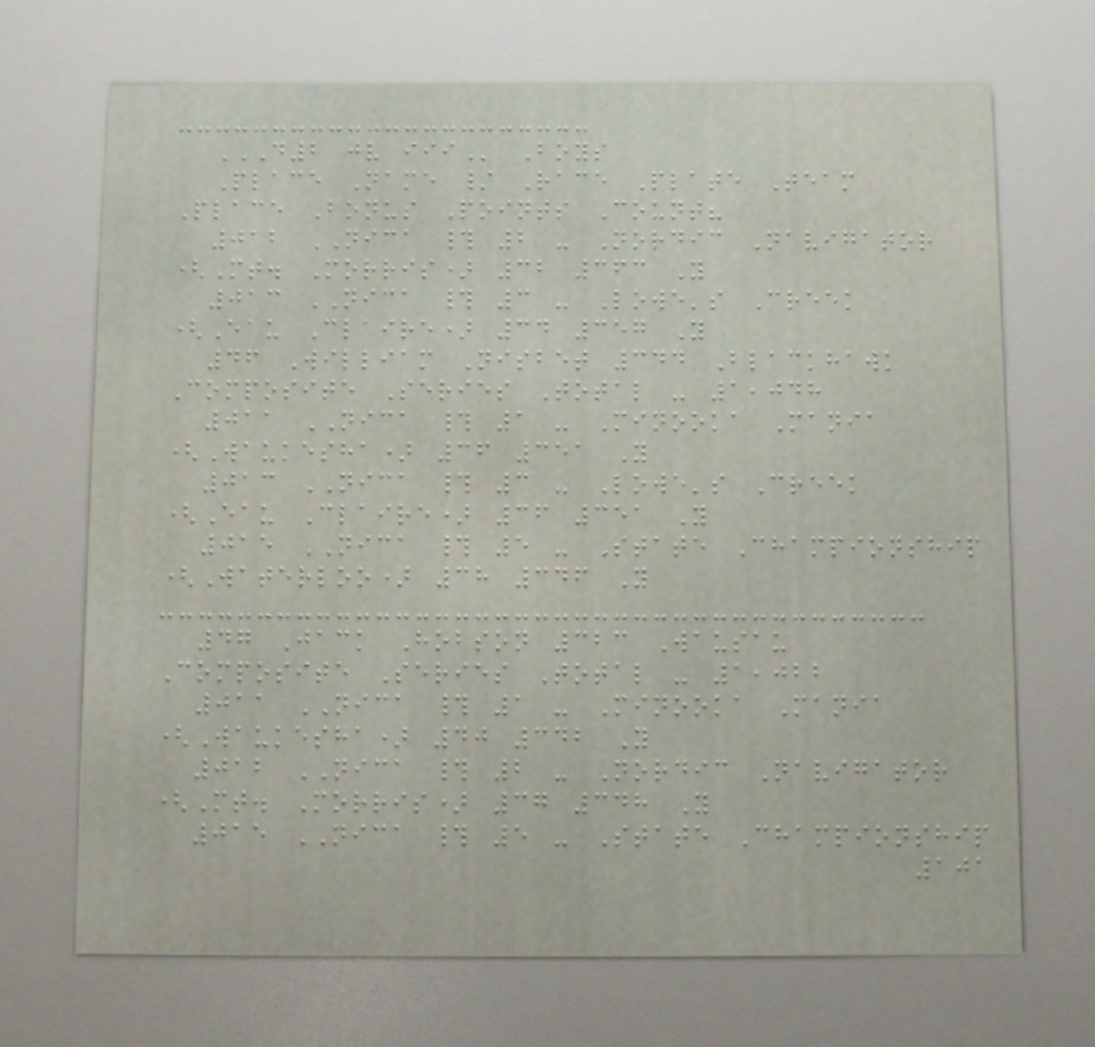D2 JV III Boys
Place Name / Race Plate Team
Place Bonus Points Count?
012 NICA # 2 - Nordic Navigator
(Mt. Morris) 32 363 Y
013 NICA # 3 - Lowe's Creek
(Eau Claire) 34 357 Y
46 William Nisbet 344 Blackhawk
Composite Series Total - 1,048
011 NICA # 1 - Minooka Mania
(Waukesha) 36 351 Y
013 NICA # 3 - Lowe's Creek
(Eau Claire) 36 351 Y
015 NICA # 5 - State Championship
(Waterloo) 38 346 Y
47 Jack Hobson 323 Wausau
Composite Series Total - 1,022
011 NICA # 1 - Minooka Mania
(Waukesha) 40 342 Y
012 NICA # 2 - Nordic Navigator
(Mt. Morris) 37 348 Y
015 NICA # 5 - State Championship
101
